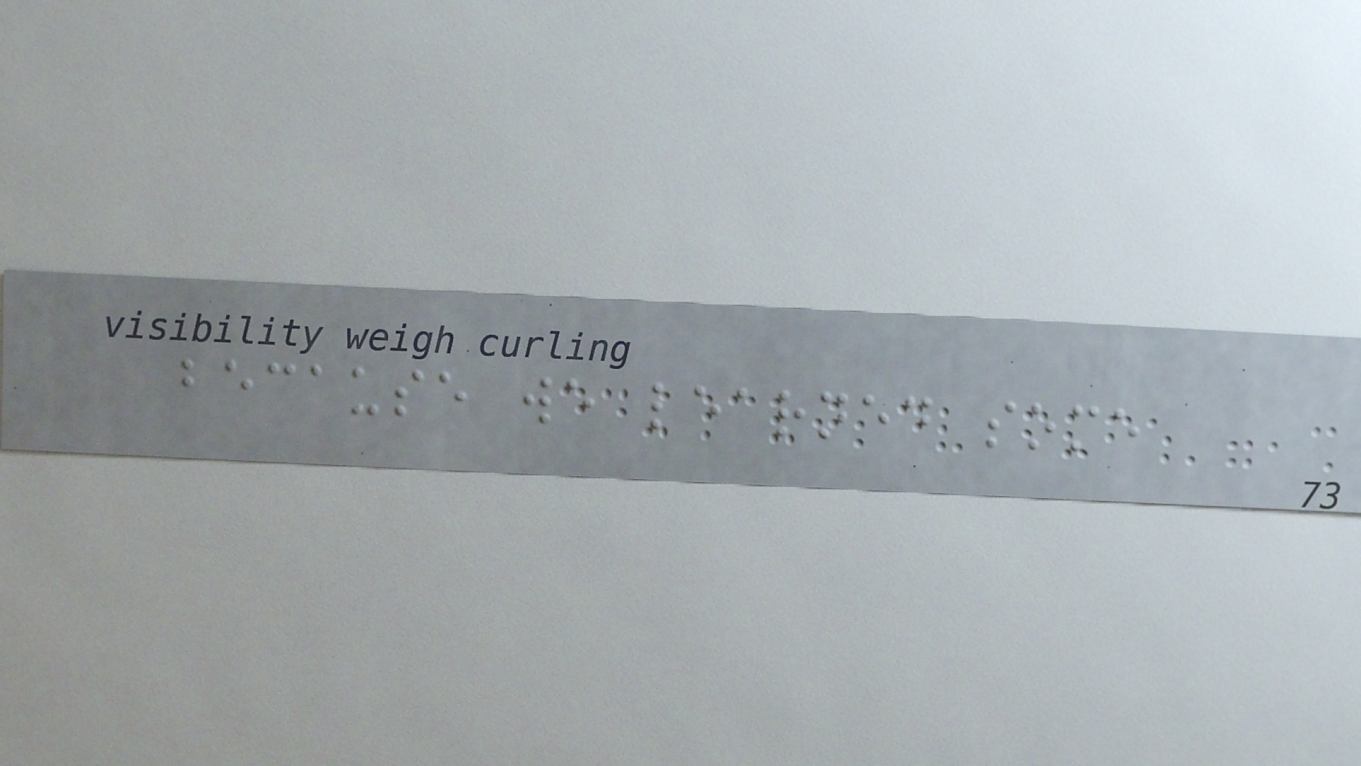because we learned some
